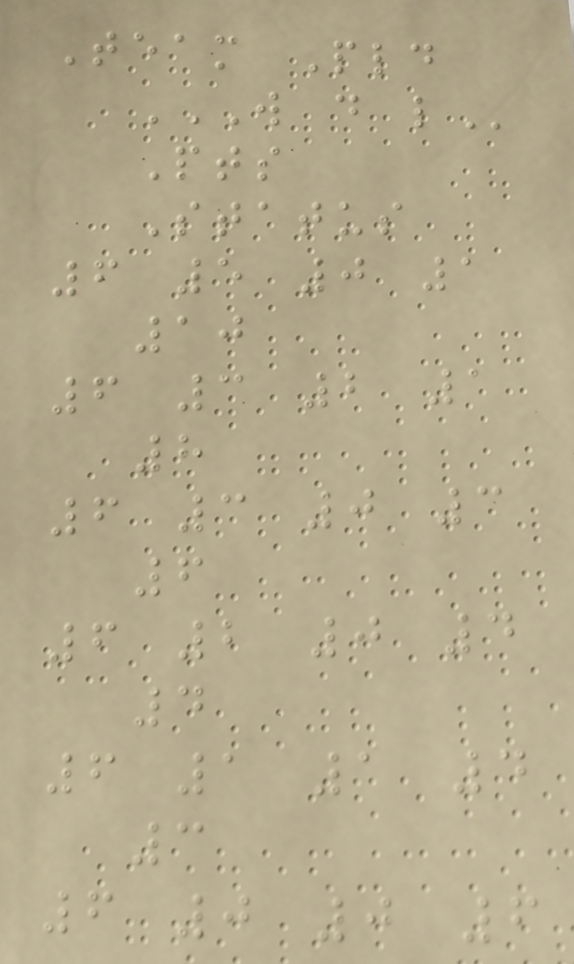Team Pld
W D L
Pts
Status
6 5 0 1
10
6 3 2 1
8
6 3 0 3
6
6 2 0 4
4
6 1 1 4
3
6 0 0 6
